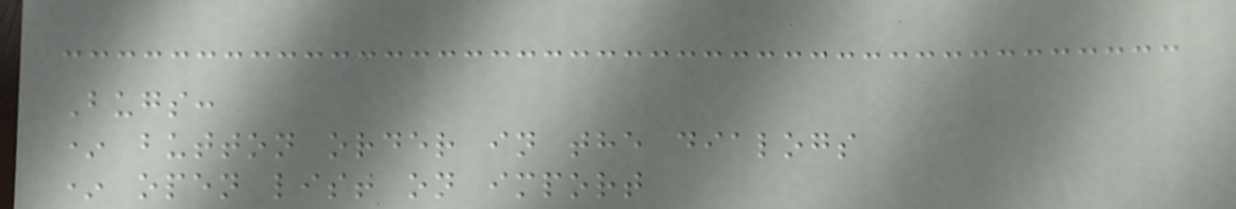Bugs:
* button order in the dialogs
* open list on import
